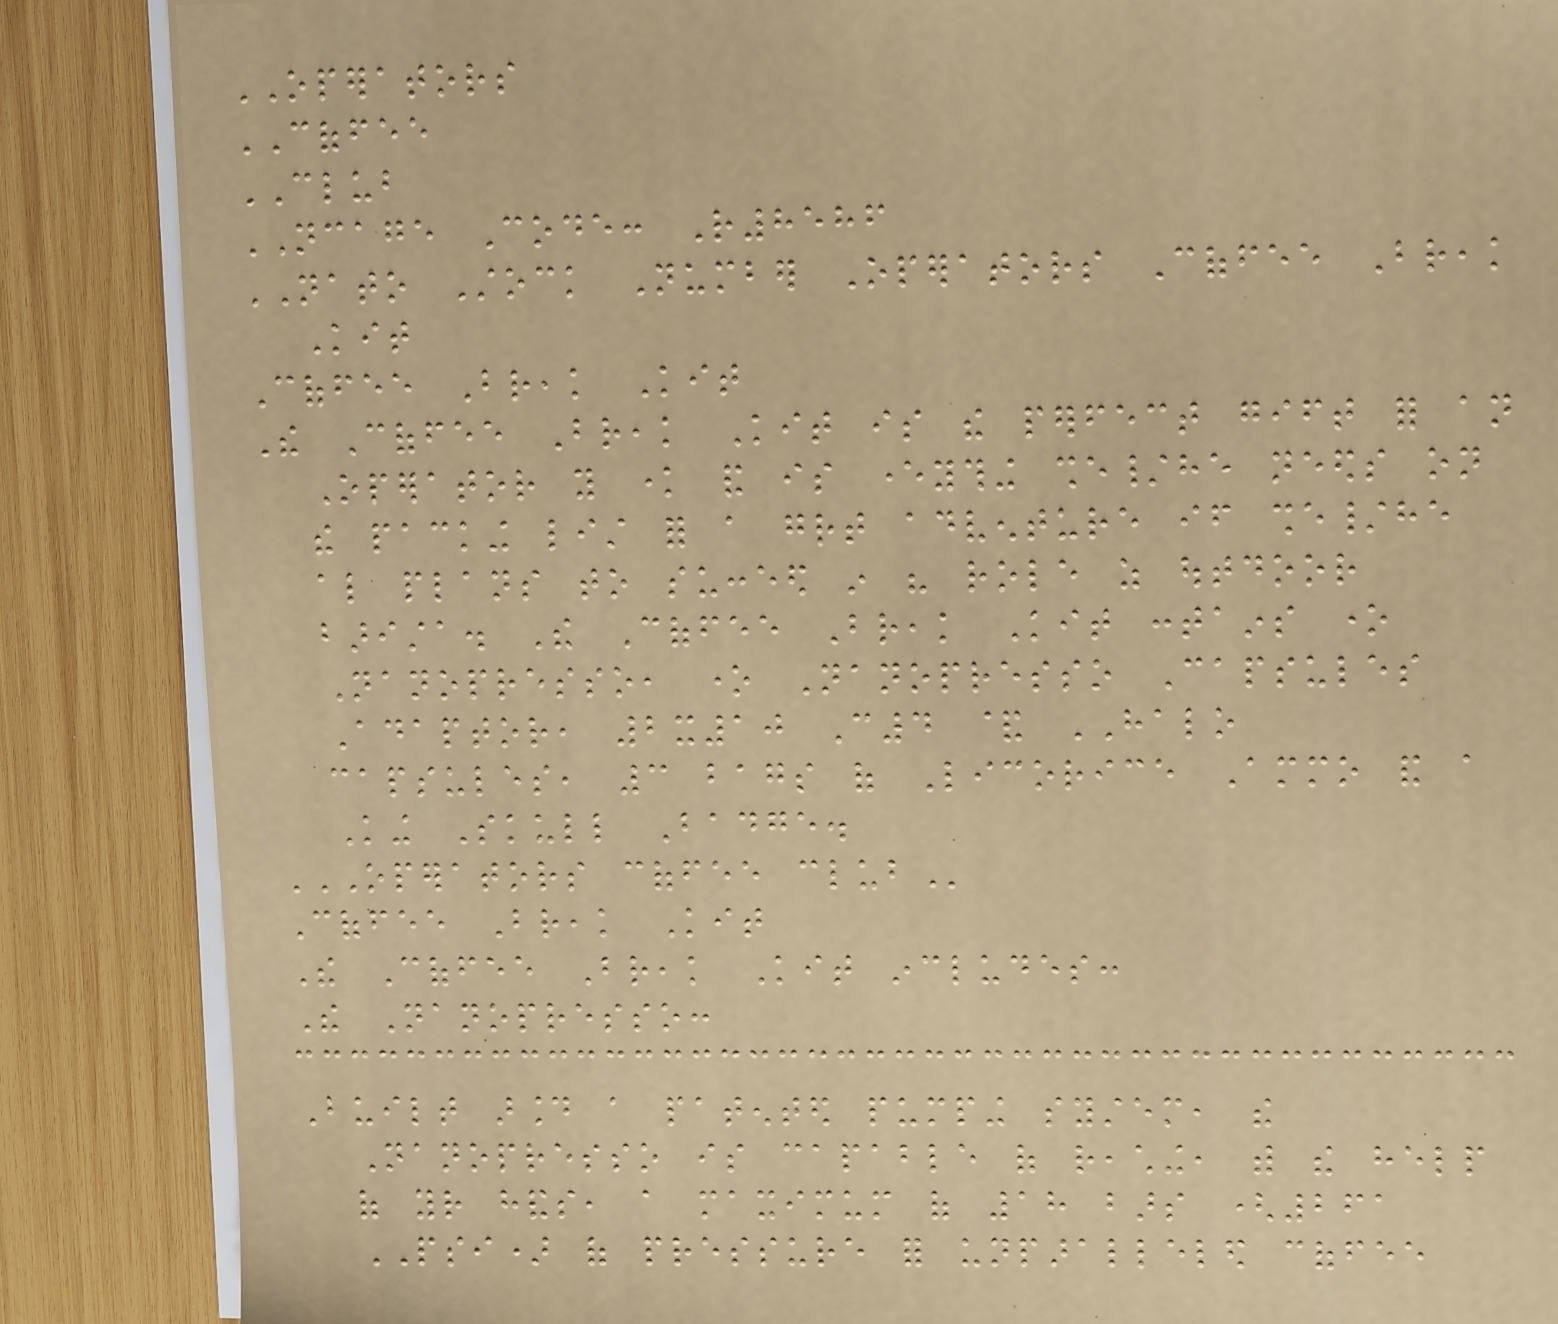OPERATORS
COFFEE
CLUB
NCAGE Code: R8586
NATO Stock Number Operators Coffee Break
Kit
Coffee Break Kit
The Coffee Break Kit is the perfect gift for an
Operator you know and is everything she/he needs on
the packing list for a great adventure if she/he
also plans to succeed in his role as outdoor
barista. The Coffee Break Kit contains one
Nanopresso, one Nanopresso Capsules
Adaptor, 2x10 C4 & HALO
capsules, 3 bags of Licorice Ammo and a
King Skull Badge.
OPERATORS COFFEE CLUB
Coffee Break Kit
The Coffee Break Kit includes:
The Nanopresso:
Built around a patented pumping system, the
Nanopresso is capable of reaching, with the help
of your hands, a maximum of 18 bars (261
PSI) of pressure for unparalleled coffee
